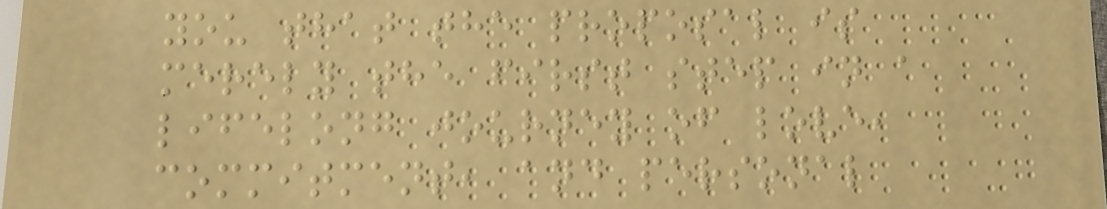you that the proposal is
merely the first step in a
lifelong journey of love,
commitment, and personal
